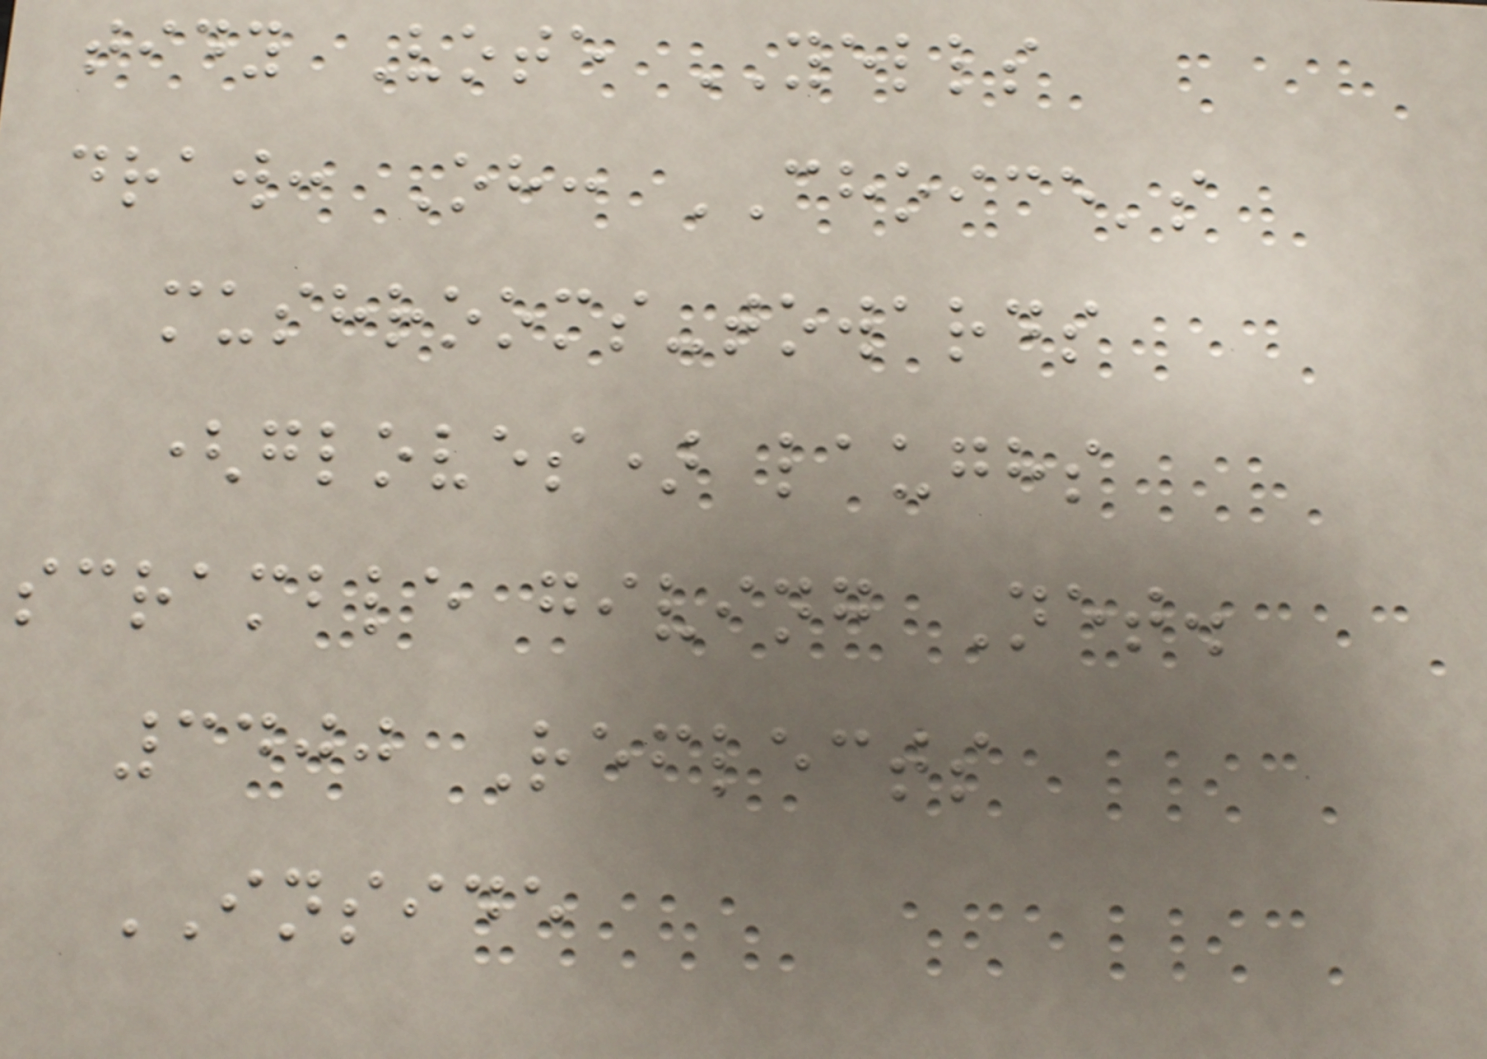tidy Vote YELLS
draw: Oh: CHOICE's
mushrooms-towards
(gloves) laughs
scramble giving Net.
3400 Reflects
INSIDE
